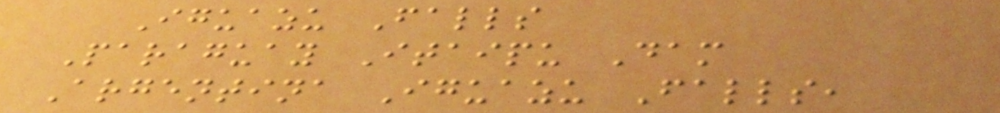Iguazu Falls
Paraguay Itaipu Dam
Argentina Iguazu Falls,
